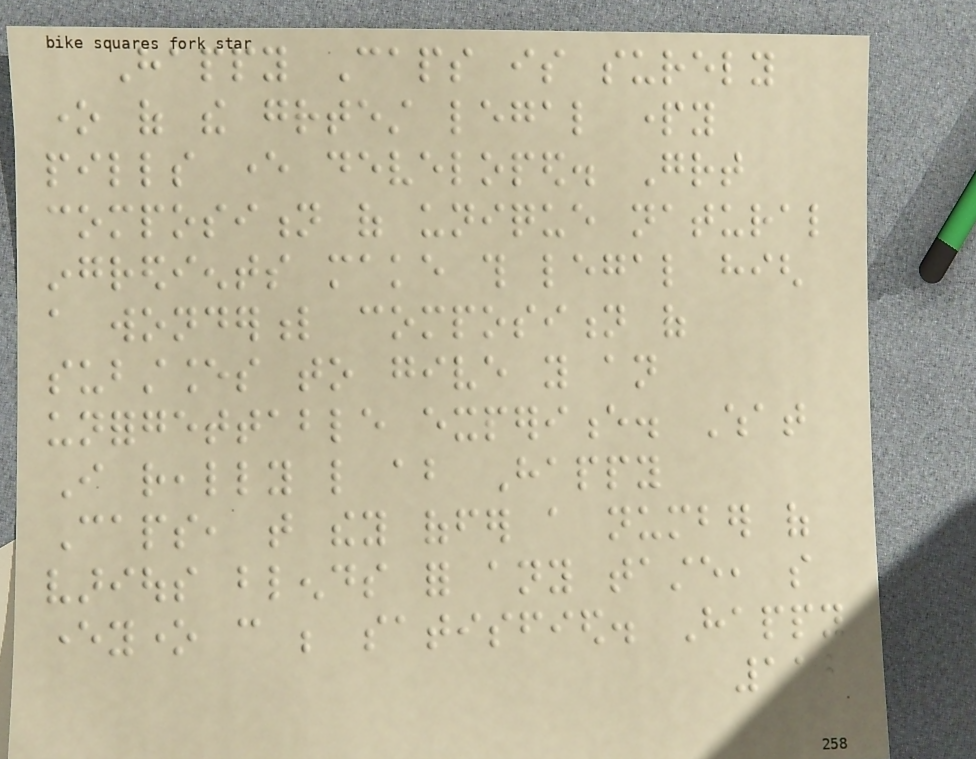Happy Caps is surely
one of the greatest legal party
pills ever developed. Great
composition of unique natural
ingredients make this legal high
a wonderful composition of
substances to give you an
unforgettable experience. What
I really like about Happy
Caps, that they offer a number of
various blends for any taste, so
everyone can be satisfied. Happy
112
